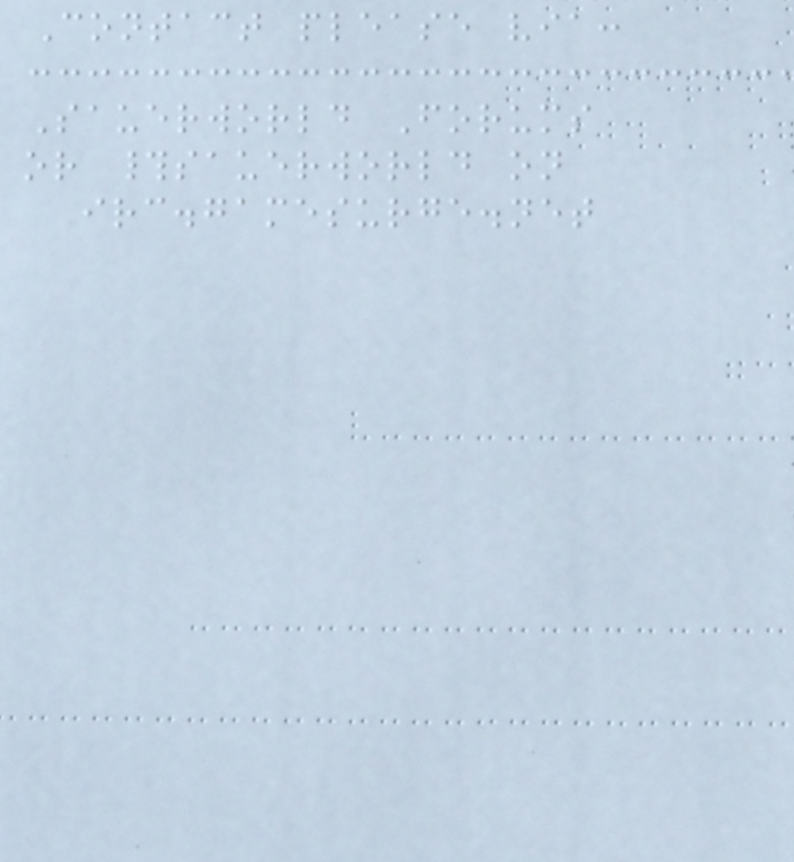Contact please via:
Sauerworld Forums
or #sauerworld on
irc.gamesurge.net
